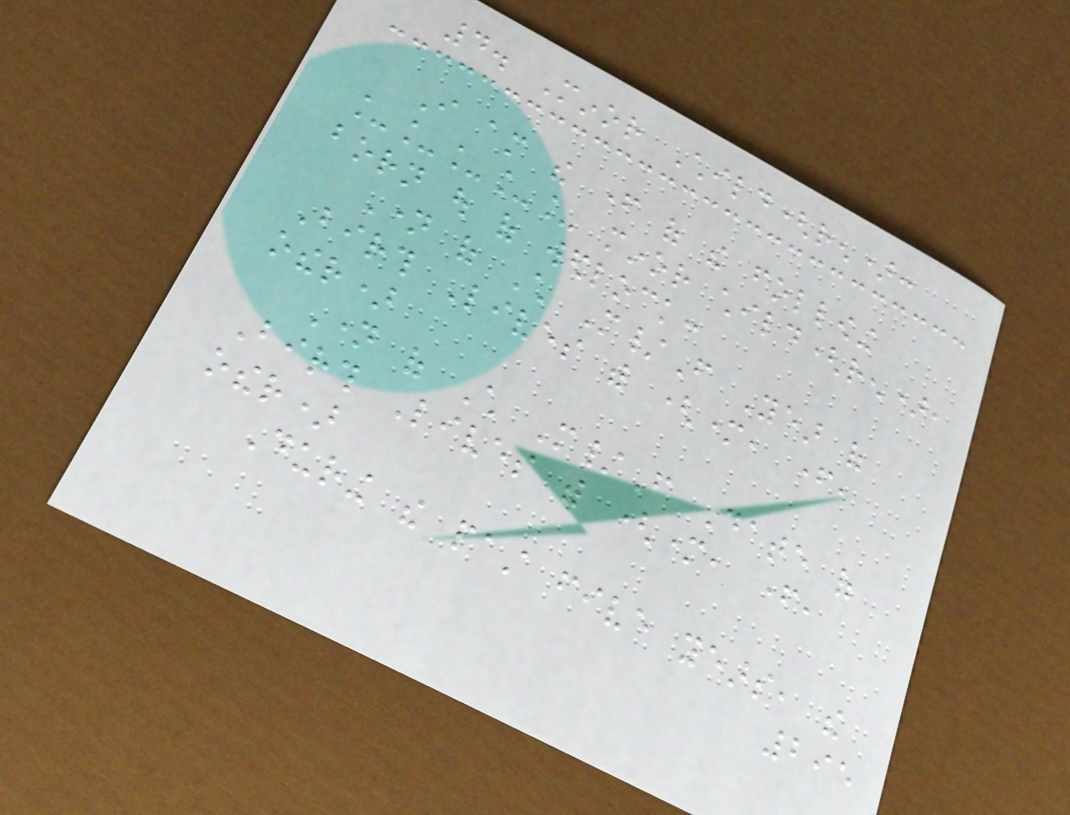4. Minor Child(ren):
I am the father of the following
_____ minor child(ren),
born out of wedlock:
Name of Child M/F Year of
Birth Lives with (mother, father,
other)
Name of Child M/F Date of
Birth Lives with (mother, father,
other)
During the past five years, the
295
